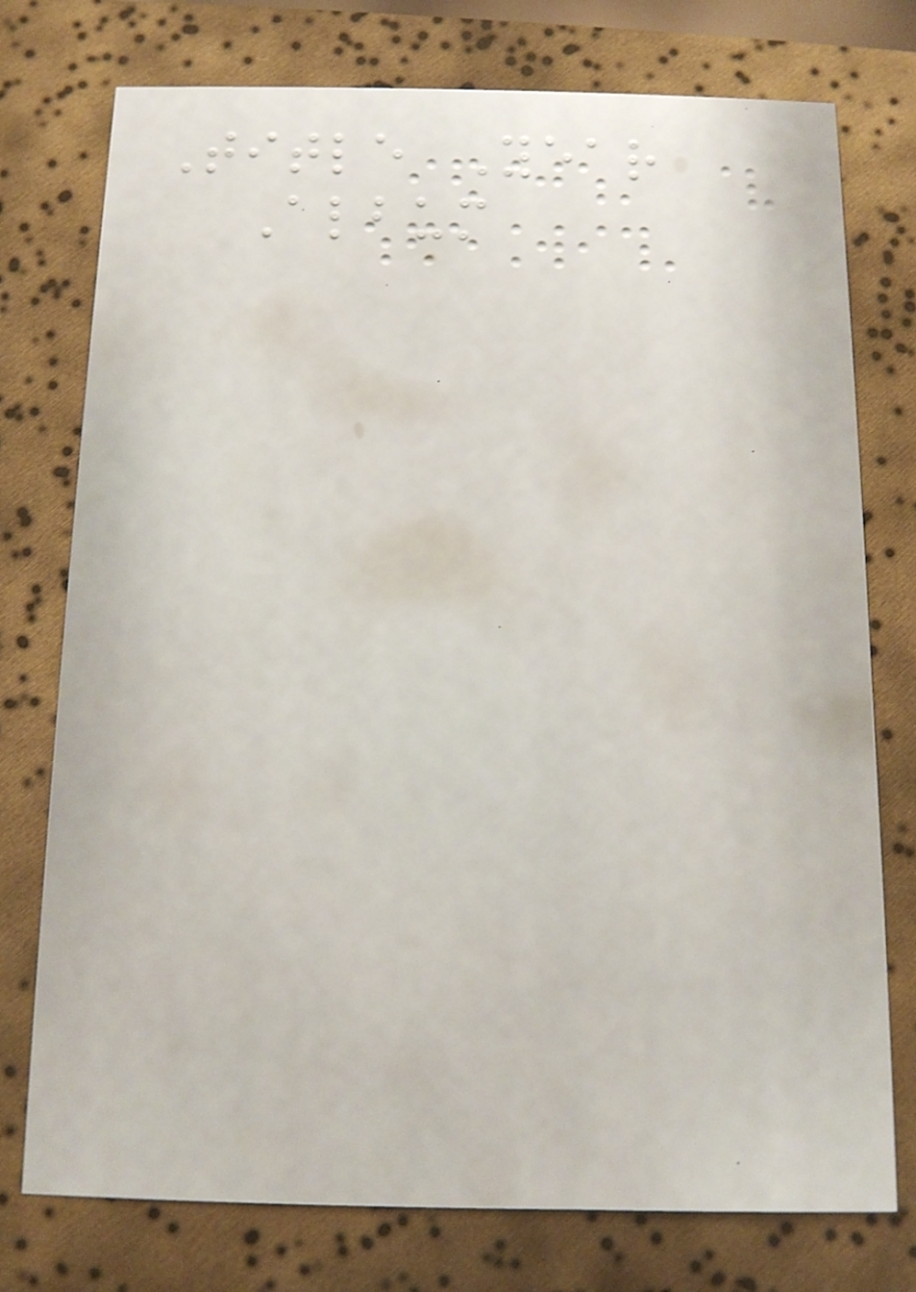Title Year
Album
